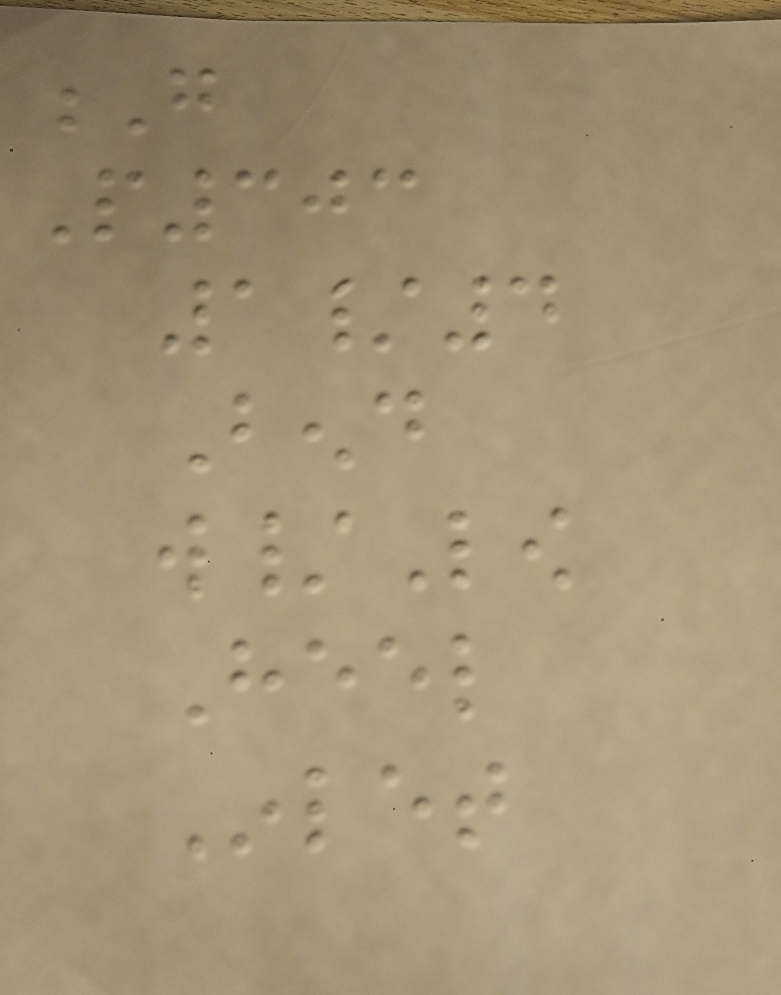G
P303
1/4
Bend
w/Low
Heel
Inlet
